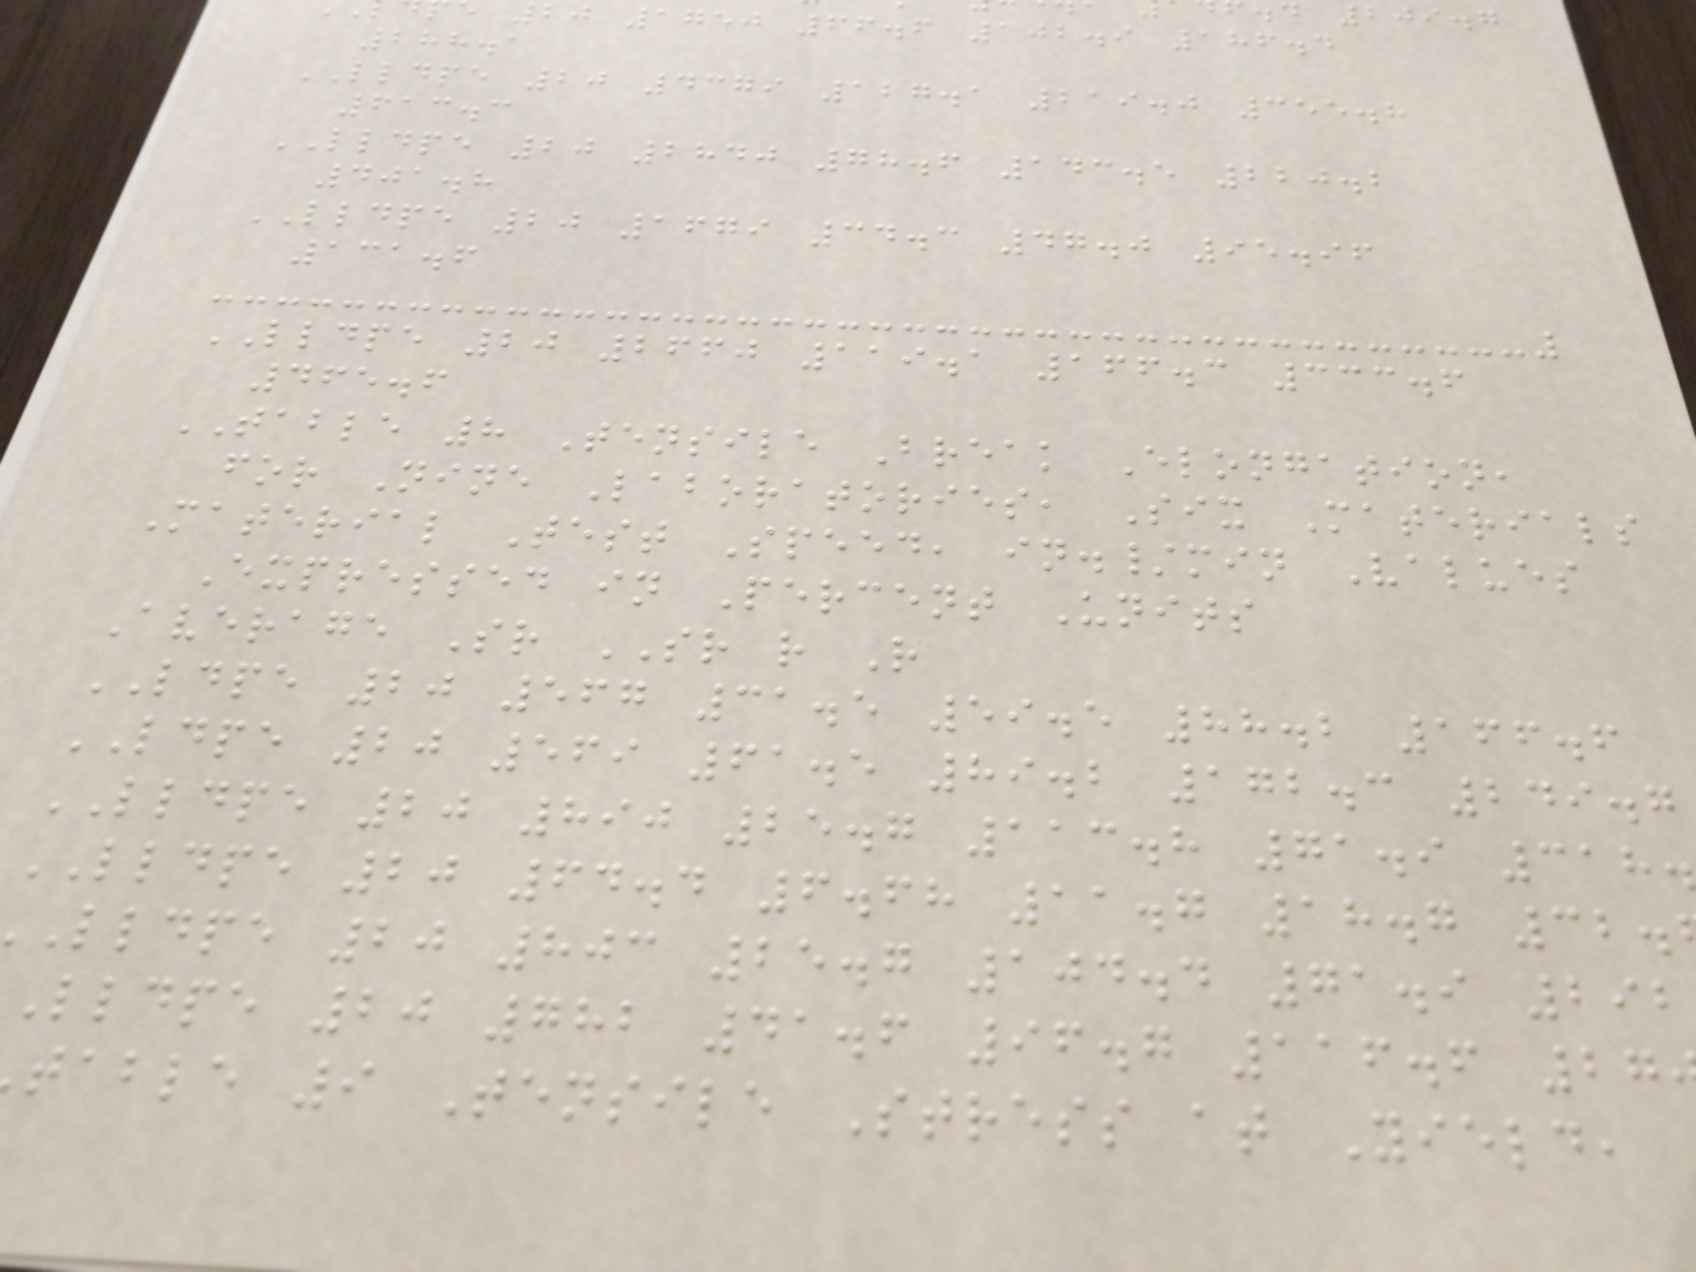20 1750 66.6 102.9 186.4
288.1
LLDPE 20 4379 127.1 219.0 355.8
613.3
LLDPE 20 2840 78.6 143.5 220.2
401.8
LLDPE 20 1679 34.3 47.0 95.96
131.6
LLDPE 20 2660 119.1 166.3 333.6
465.6
TABLE 8 Tensile Break Elongation,
for Nine Laboratories, Six Materials
Material Test Speed, in./min Values
Expressed in Percent Units
Average Sr SR r R
LDPE 20 567 31.5 59.5 88.2 166.6
LDPE 20 569 61.5 89.2 172.3 249.7
LLDPE 20 890 25.7 113.8 71.9 318
LLDPE 20 64.4 6.68 11.7 18.7 32.
lldpe 20 803 25.7 104.4 71.9 292
lldpe 20 782 41.6 96.7 116.6 27
table 9 Tensile Stress at Yield,
